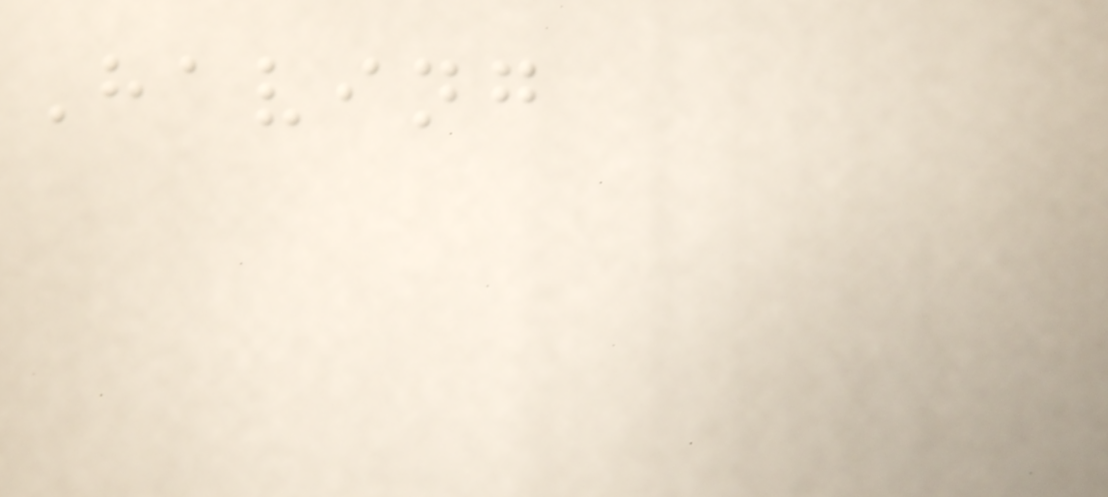Having
